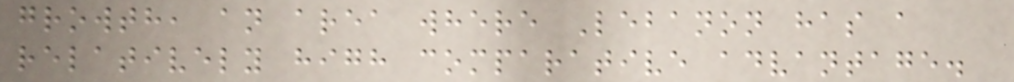growth, an area where Lebanon has a
relatively high comparative advantage.
